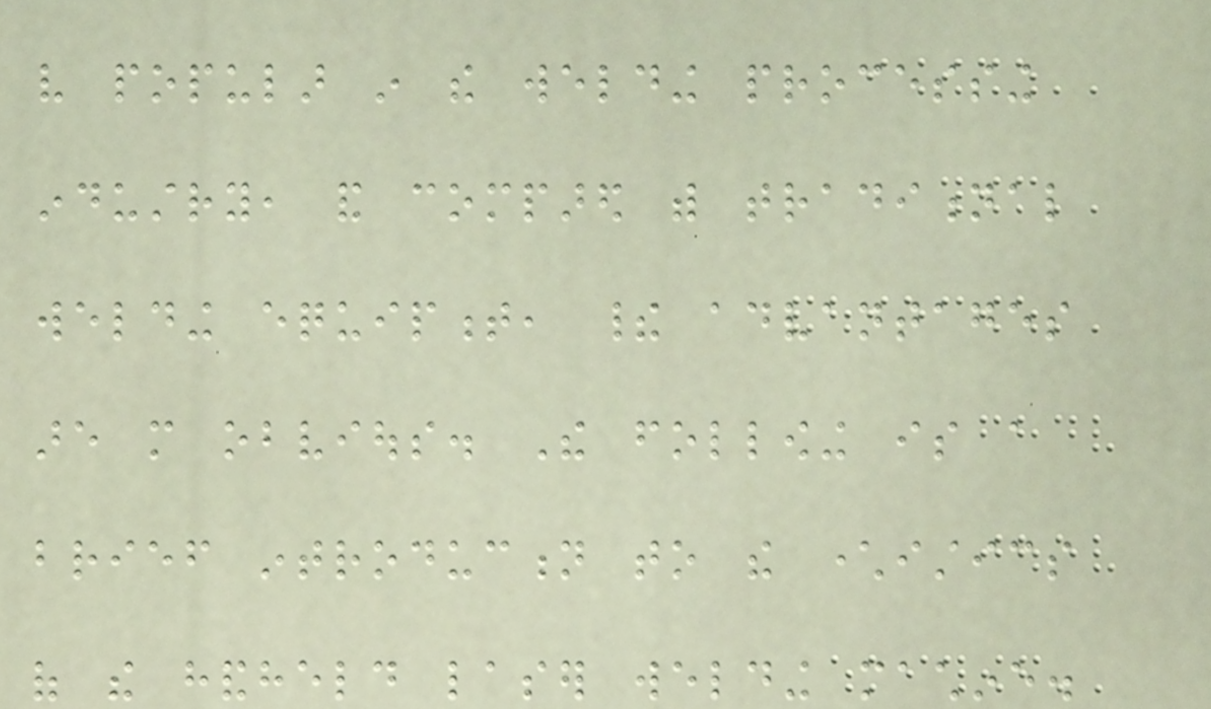very popular in the welding processing
industry, and compared with traditional
welding equipment, their advantages
are more obvious. The following is a
brief introduction to the characteristics
of the handheld laser welding machine.
